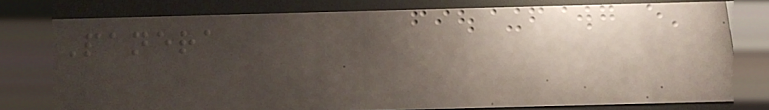Panera
